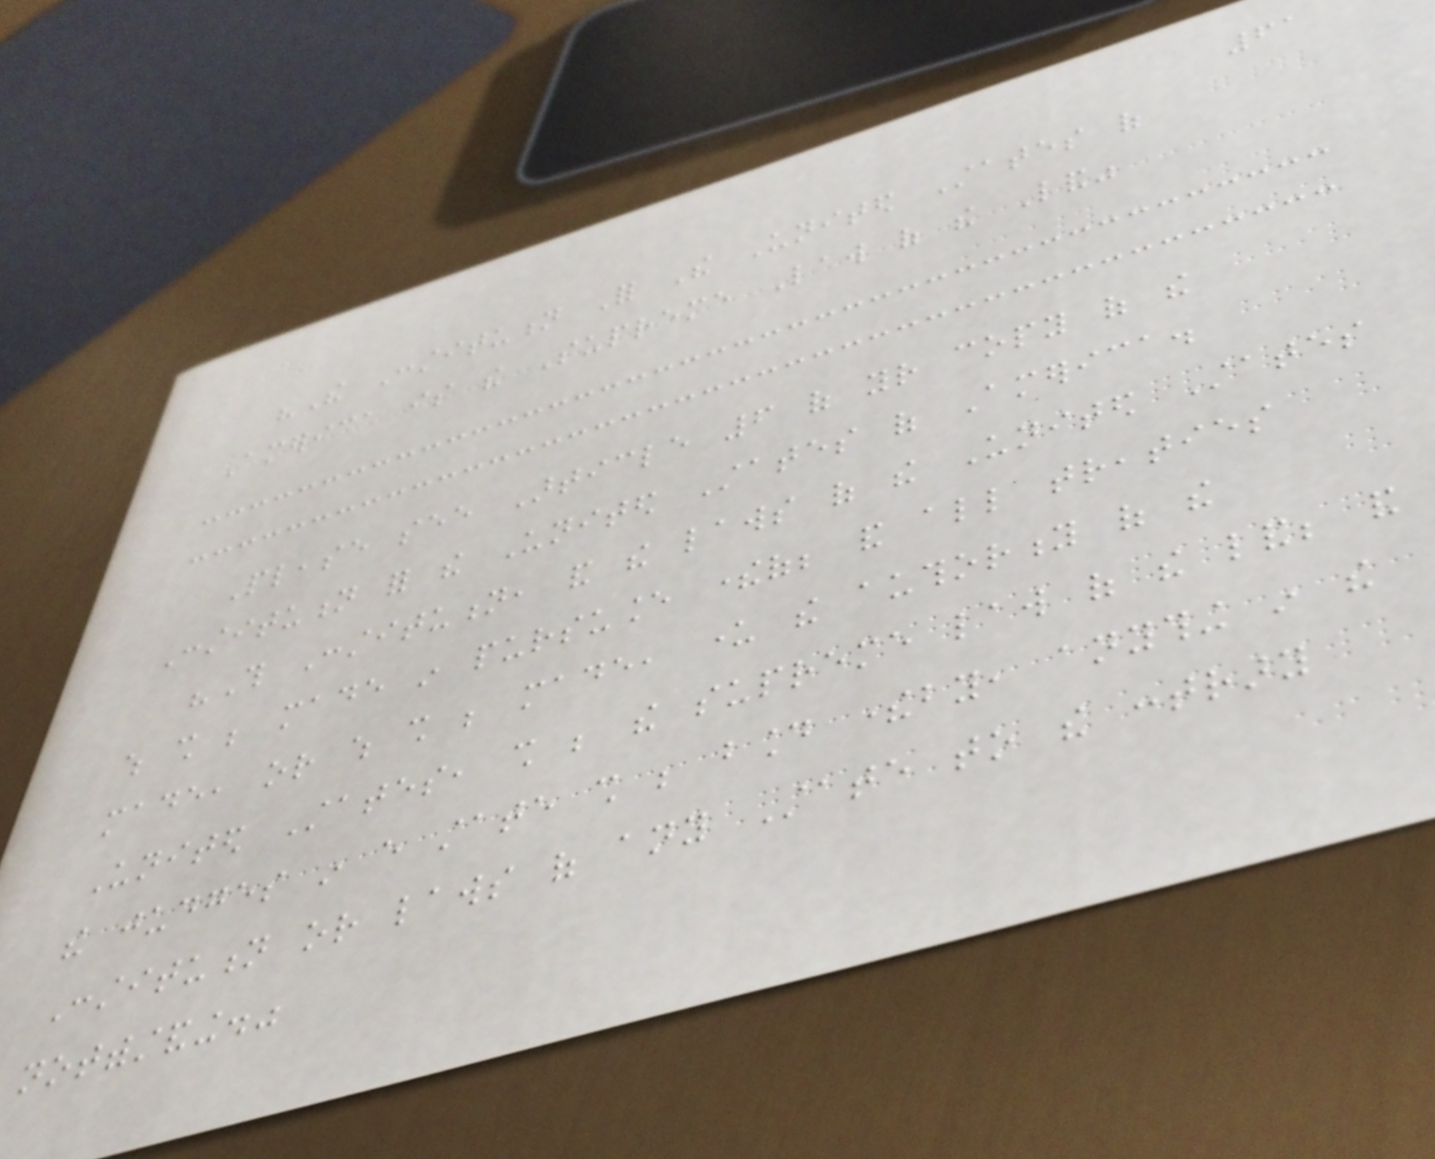61
"The Constitution For The United States of
America is the Supreme Law of the Land"
Please see Article 6 of your copy of the
Constitution for the United States of America.
"This Constitution, and the laws of the United States
which shall be made in pursuance thereof; and all treaties
made, or which shall be made, under the authority of the
United States, shall be the supreme law of the land; and
the judges in every state shall be bound thereby, anything in the
Constitution or laws of any State to the contrary
notwithstanding."
